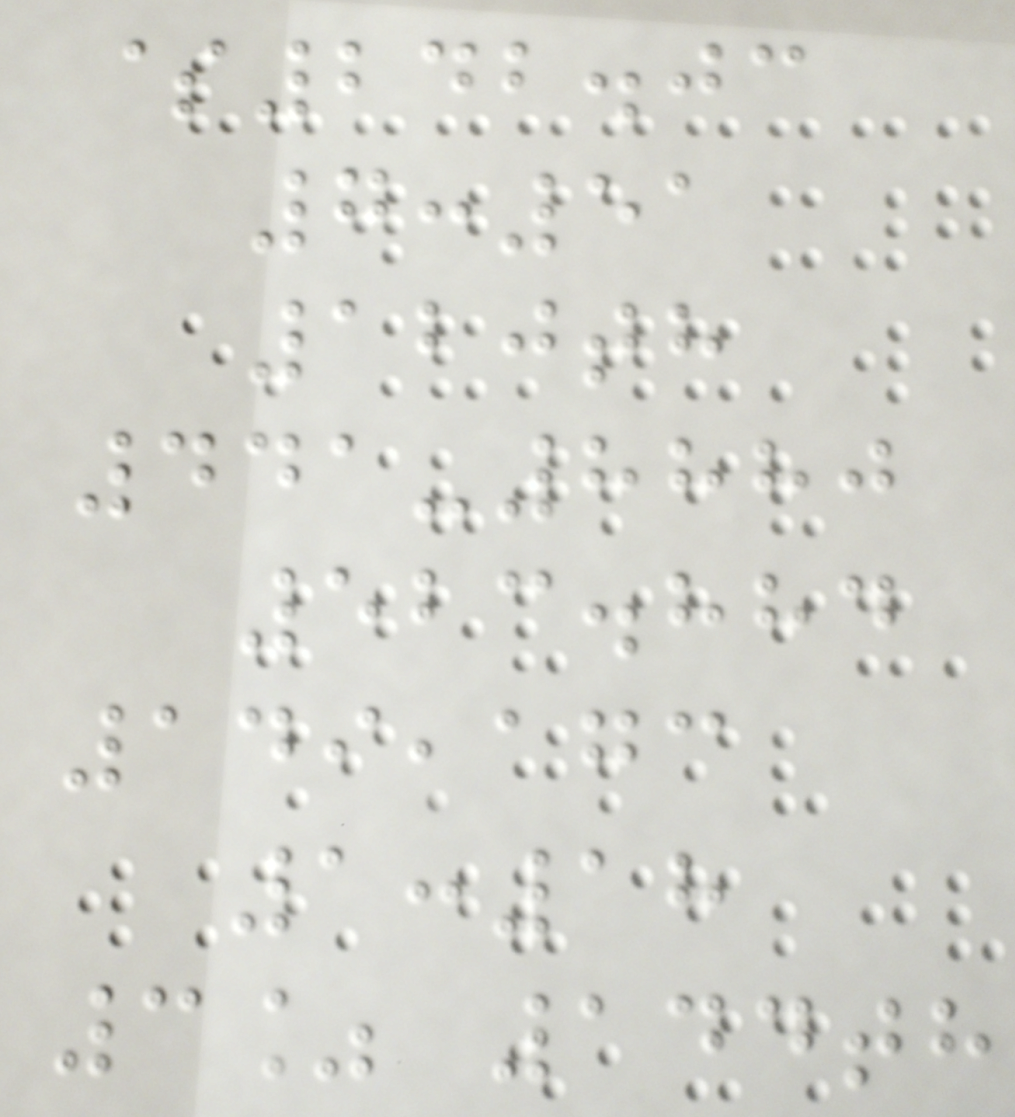$242.03
7:51
120th
441-8880
523.884
149,173
1:18
3% 144th
